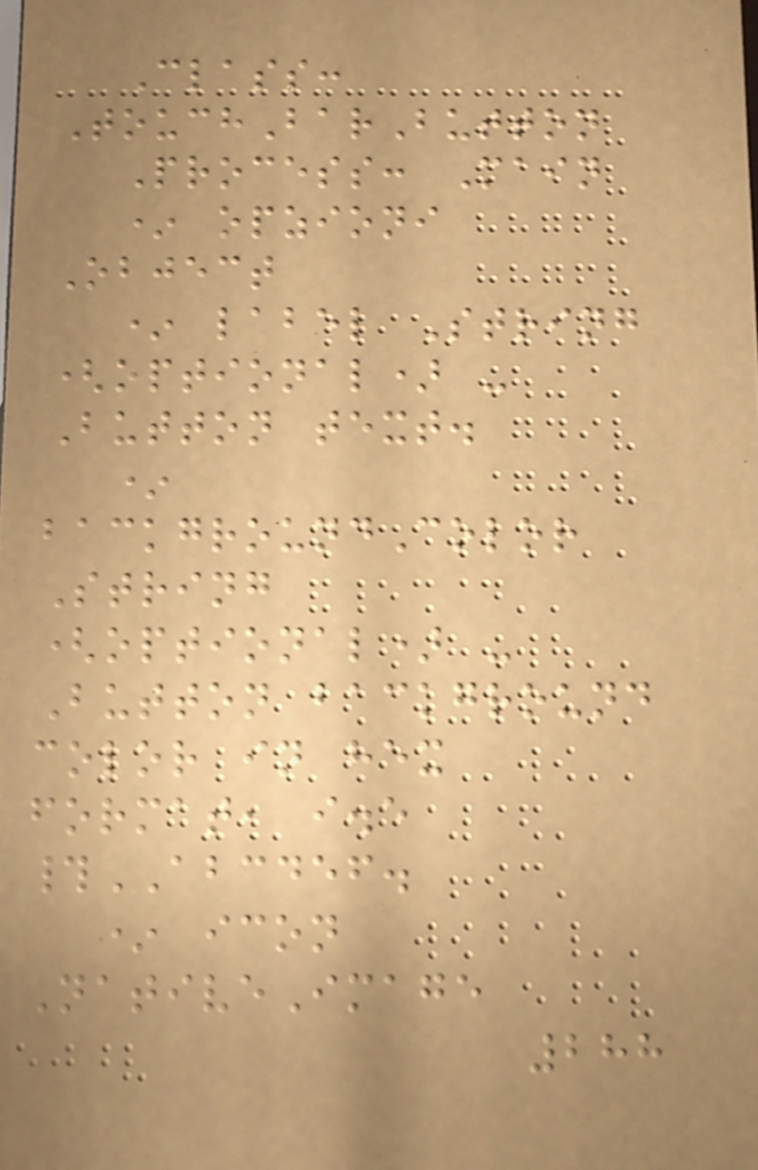Class:
TouchBarButton
Process: Main
* opzioni
Object
* label String
(optional) -
Button text.
*
backgroundColor
String
(optional) -
Button background
color in hex
format, i.e
#ABCDEF.
* icon
NativeImage
288
